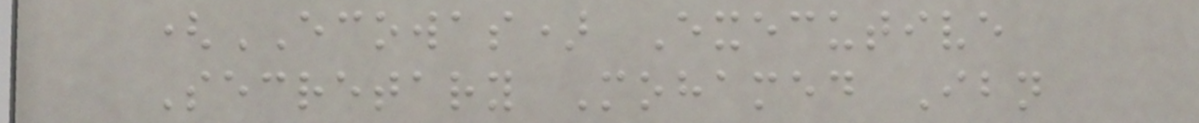(ECOWAS) Executive
Secretary Mohamed Ibn
